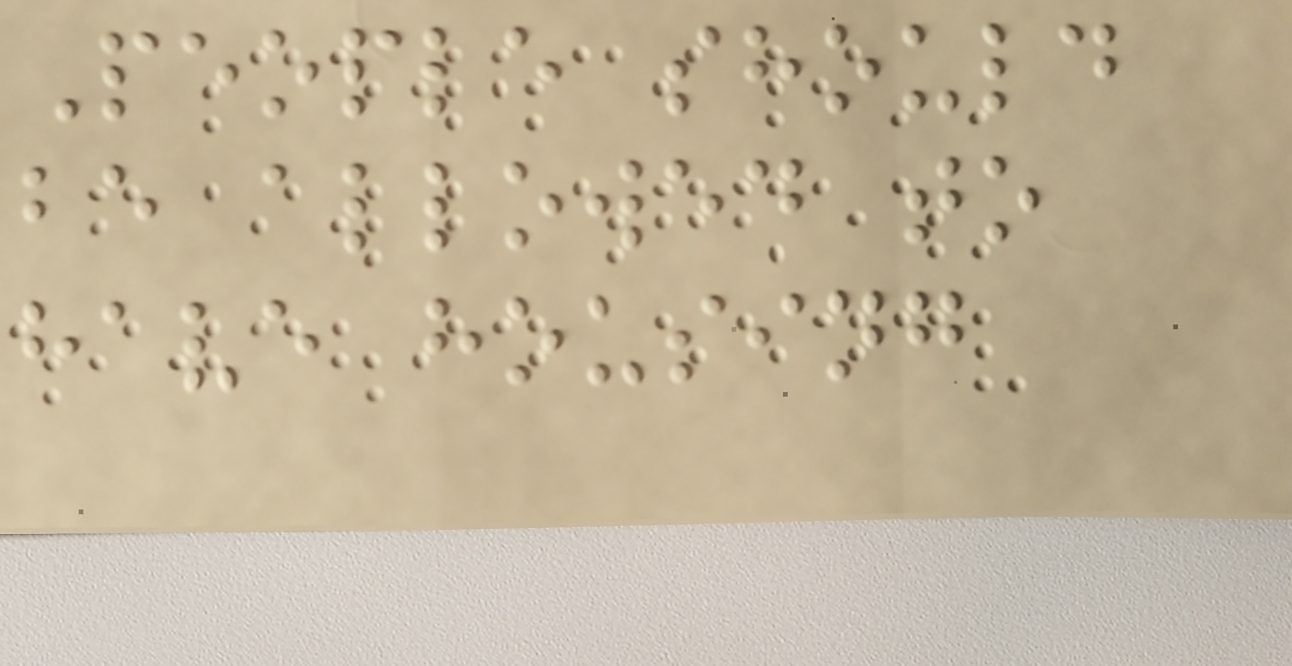People should
be allowed to
have housing
